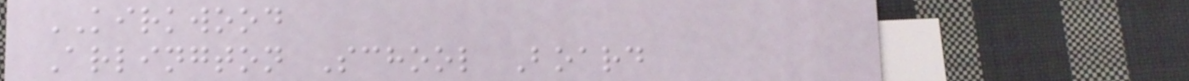KIRKWOOD
Arlington School Board
